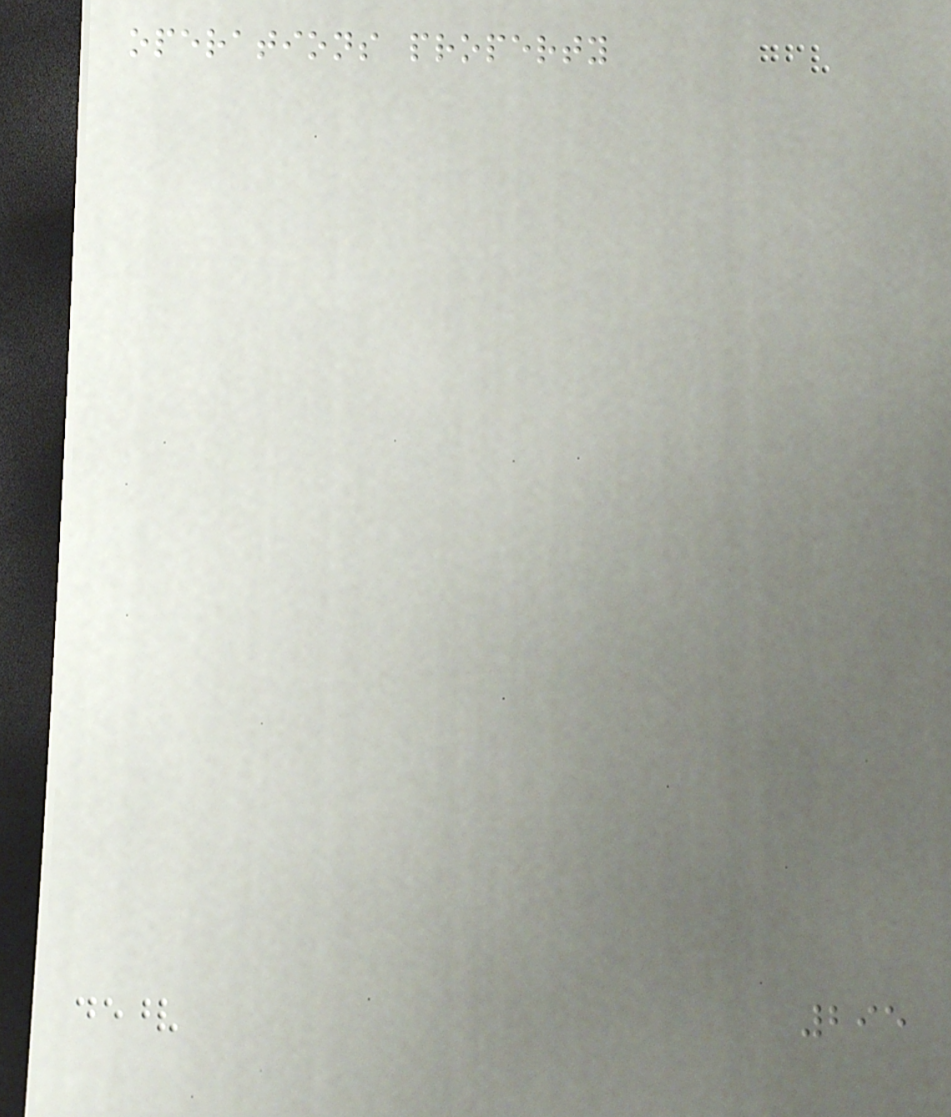operations property
295
